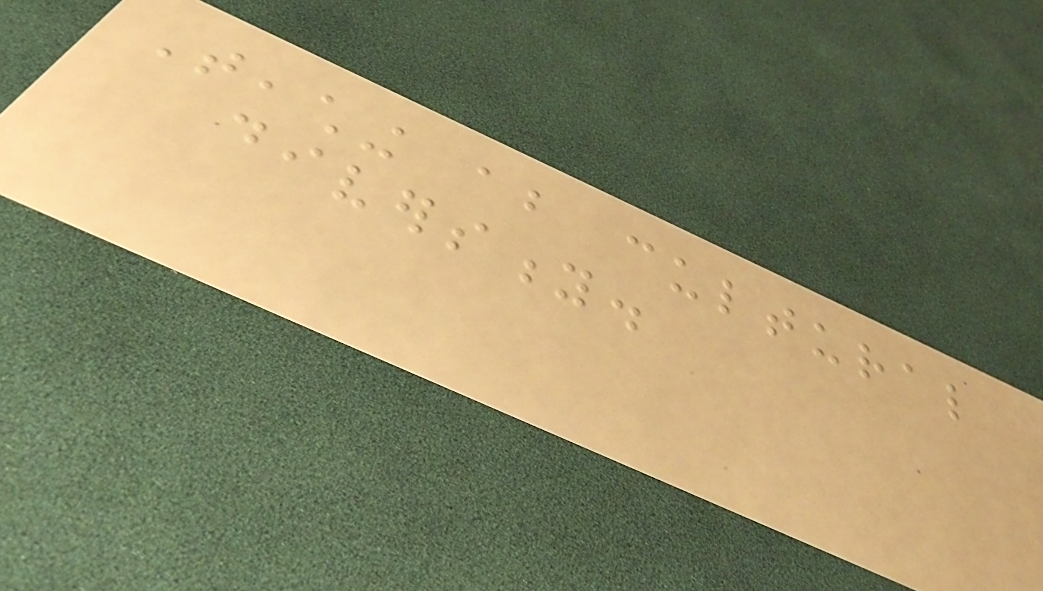Teaching about cultural
diversity.
